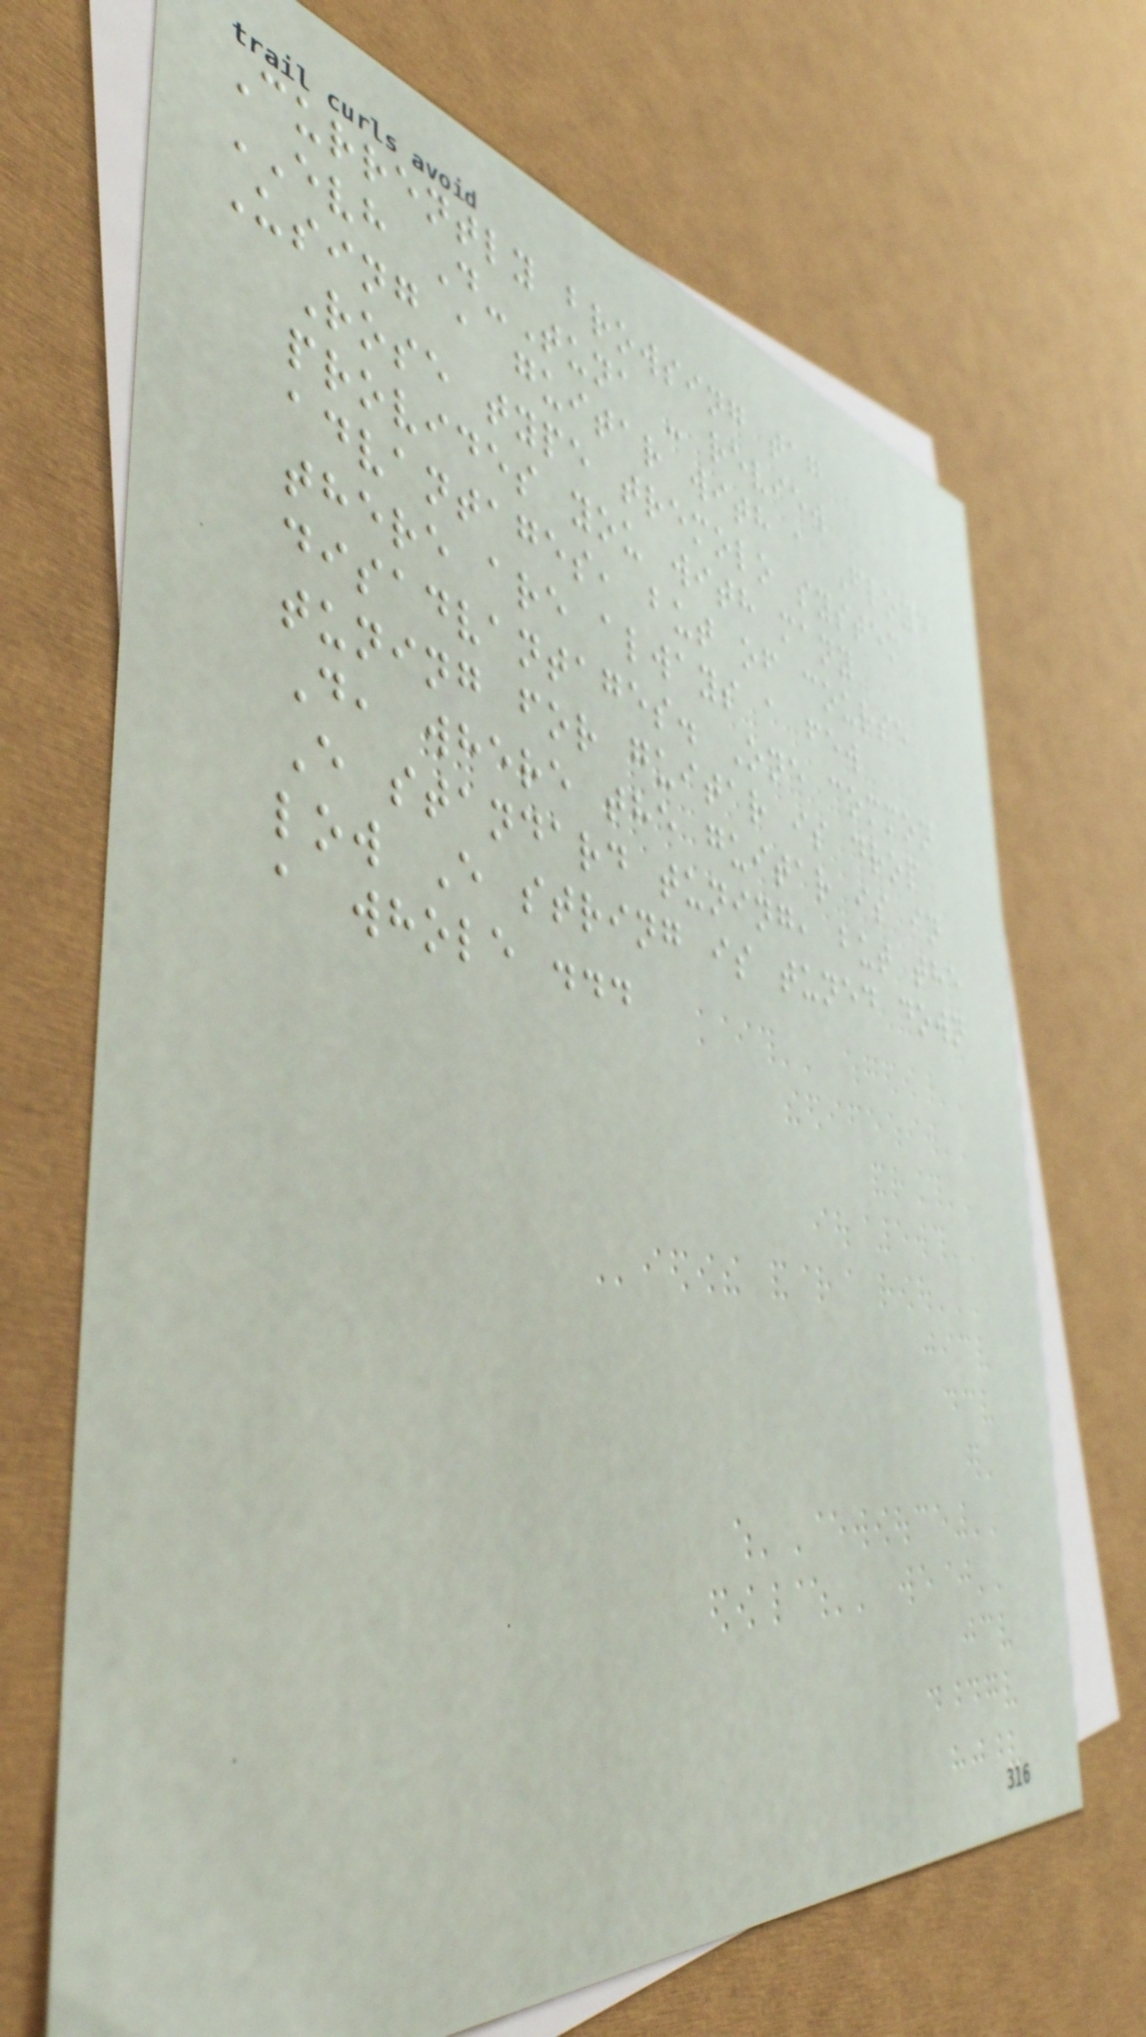Currently browsing tag
EVH D-Tuna - review
Using a guitar with a Floyd
Rose type tremolo system
provides you with many
advantages, but of course
there are always a few
disadvantages. One common
tuning for guitar is drop
D, where the guitar is in
E standard tuning, but the
low E string is tuned down
a whole ...
